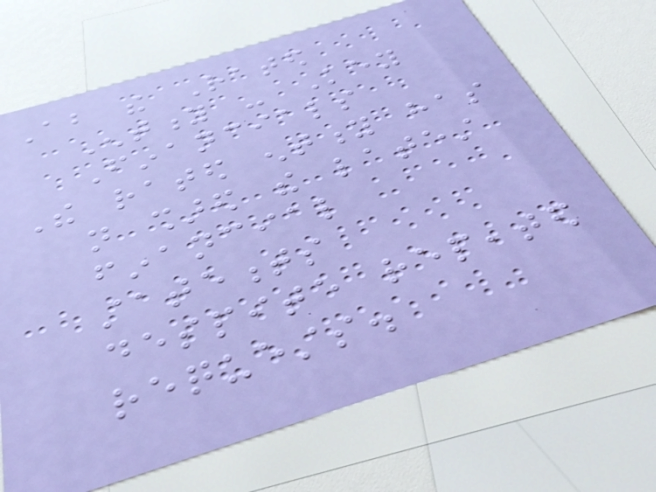About the Rated
Entity - Key
Financials
The rated entity has
not shared the latest
financial
statements
despite repeated
requests.
